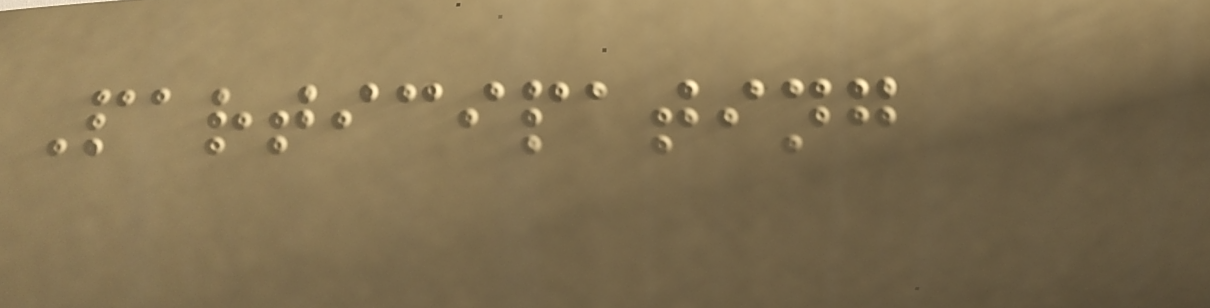Participating
